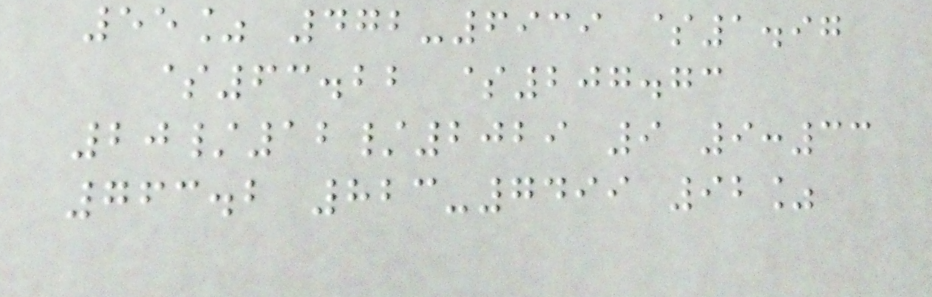55% 472-6939 $1.97
$63.22 $207.73
20/12/2029 9 9:33
763.2 823-7499 92%
